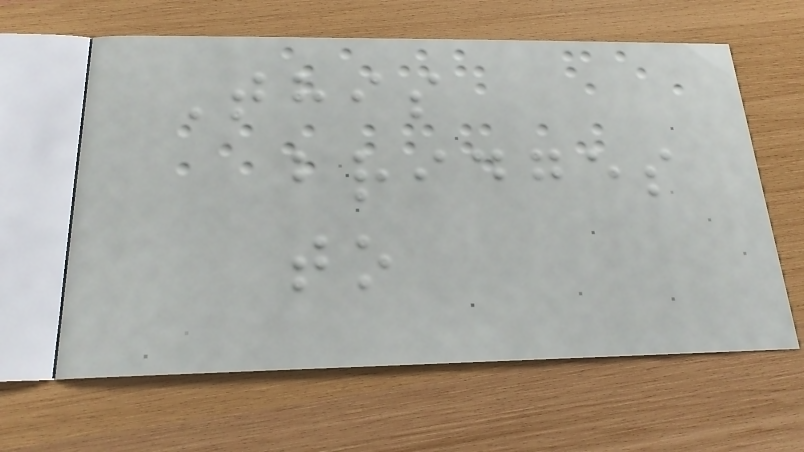This
bridges
to
